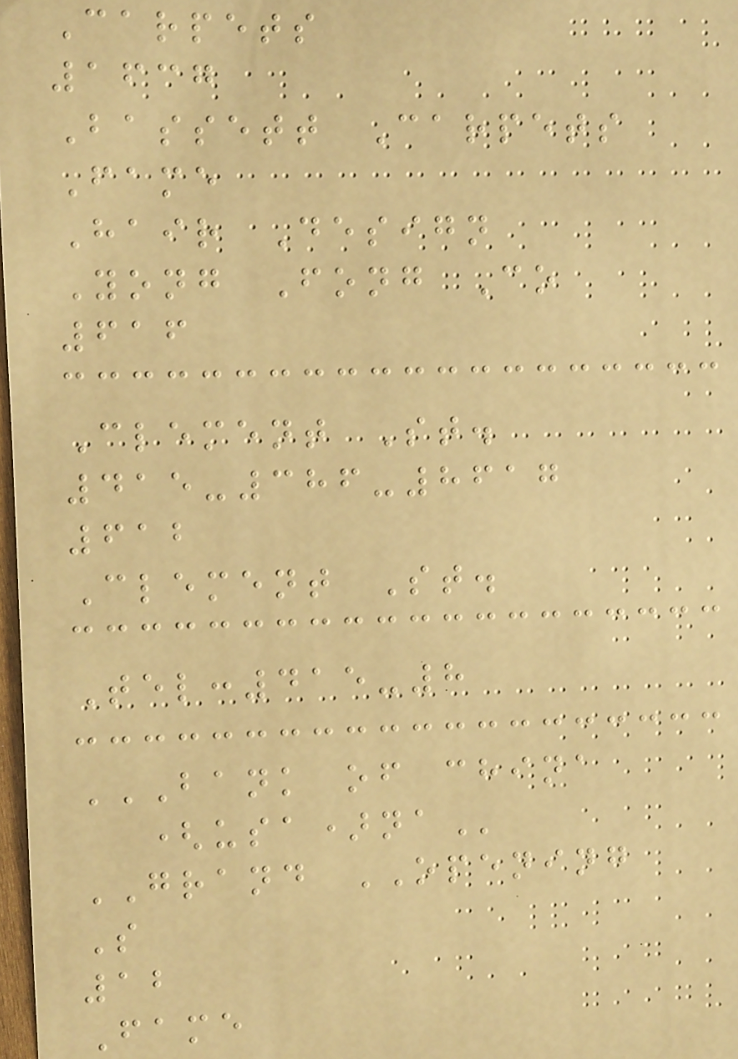Carpets
1637
Bassett Carpets
Fame
Hair Design
Yong Fong Co
616
Clement St.
415-386-8617
612
Clement St.
Tel:415-8
BANK OF CHINA
(USA)NA
GRAND OPENING
S
12
Fame
